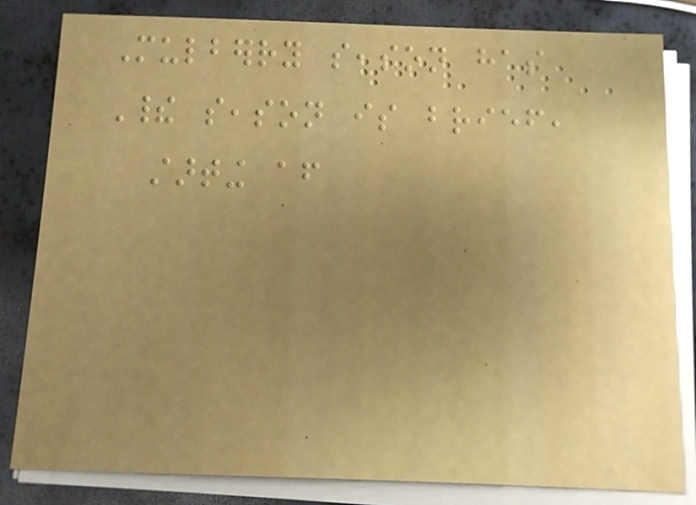Mulberry season has
Their season is brief,
starting after
